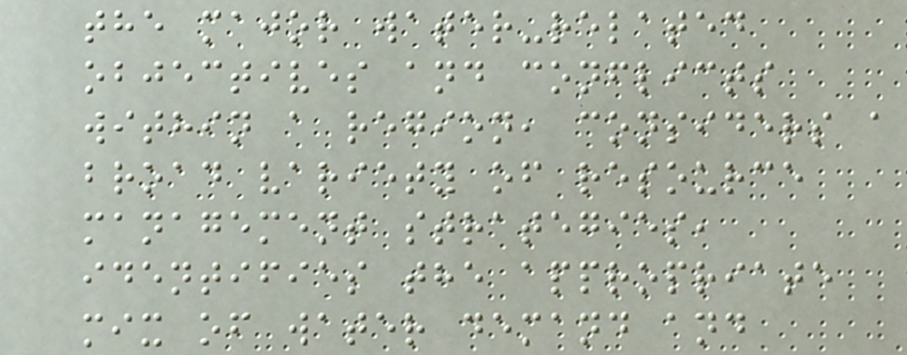the major water-related
objectives and conflicts
within a region, considers a
broad variety of resource
management strategies,
identifies the appropriate
mix of water demand and
